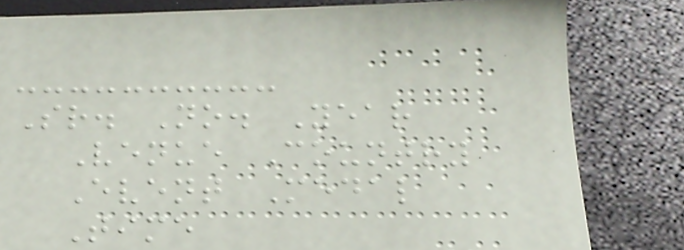Sr. No. Year
Venue Country
Event Medal
Time
